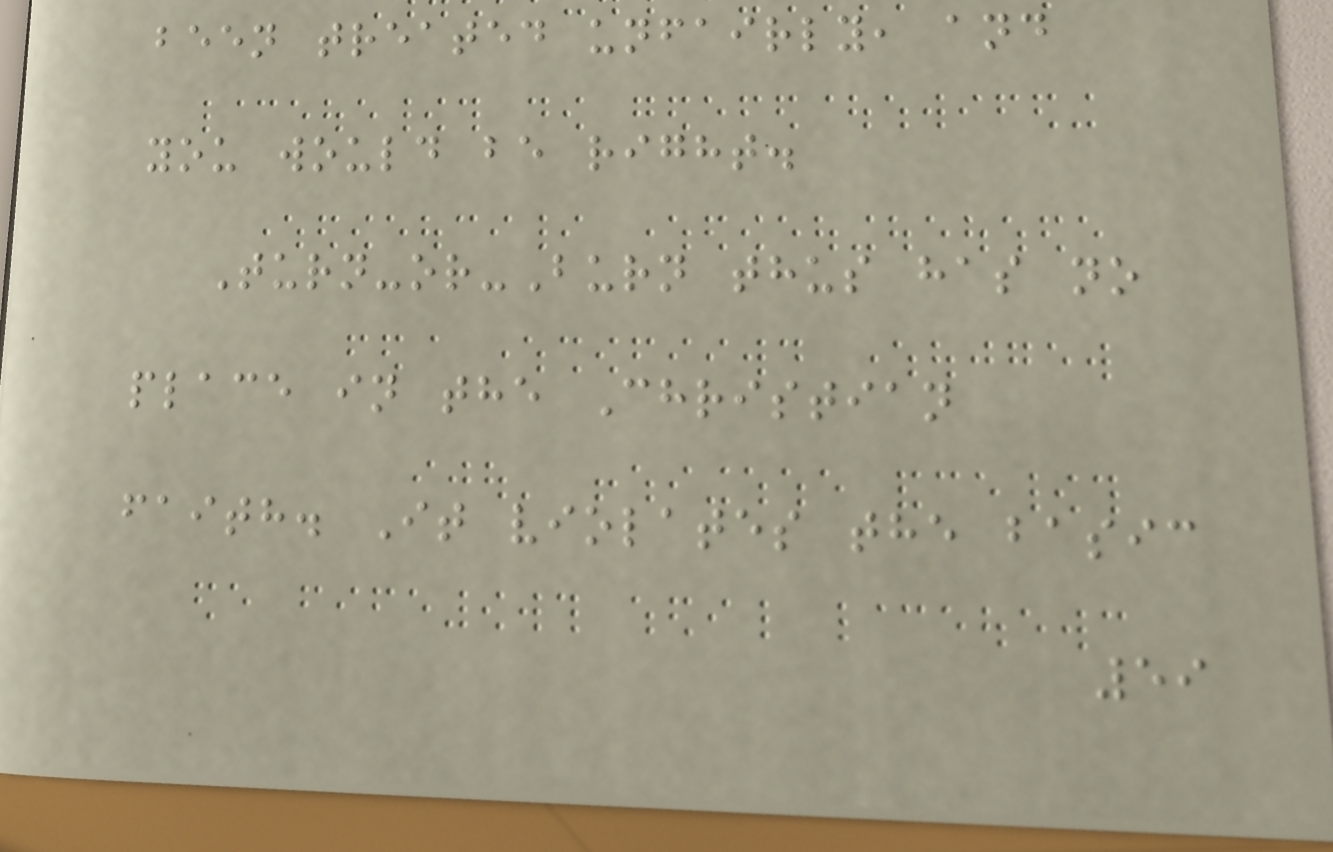been treated unfairly, and
you would be right.
Turn-or-Burn thus has no
place in the Christian
faith. It violates the basic
59
